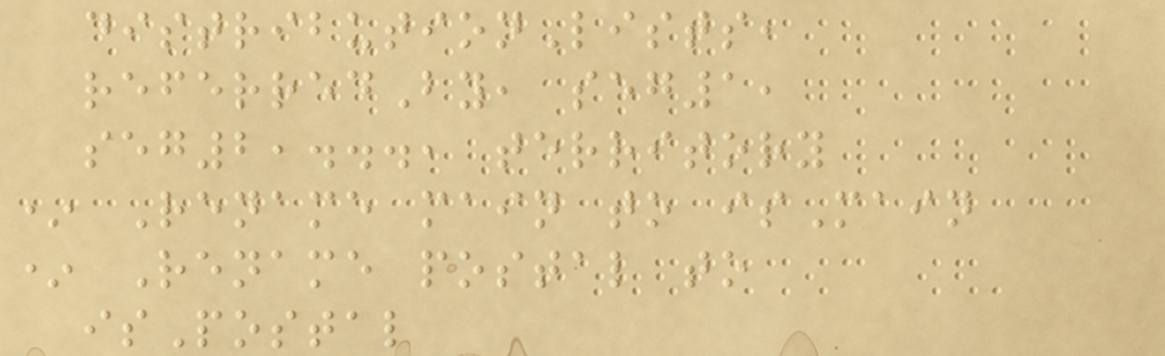distributionLists,
referredBy, seg1,
seg2,..., territory
* Rename main to isMain
* Rename postal to
isPostal
